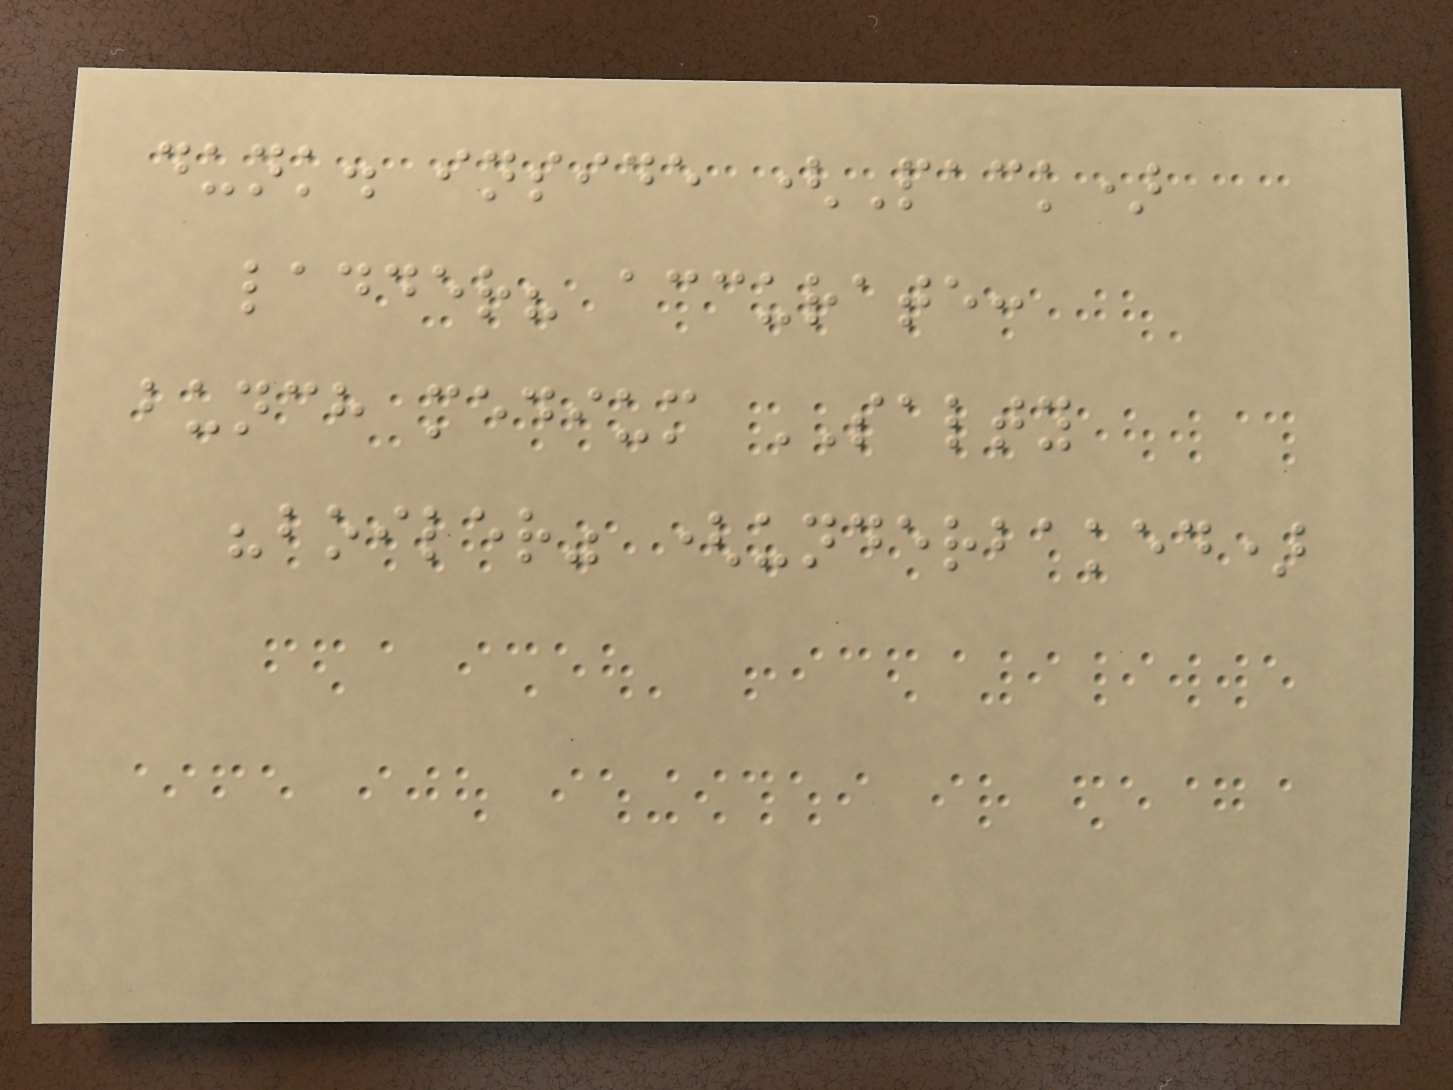dunk. inside (Pack)
ladder? accurate:
bunch medium SALTY
"boiler" (underbaked)
